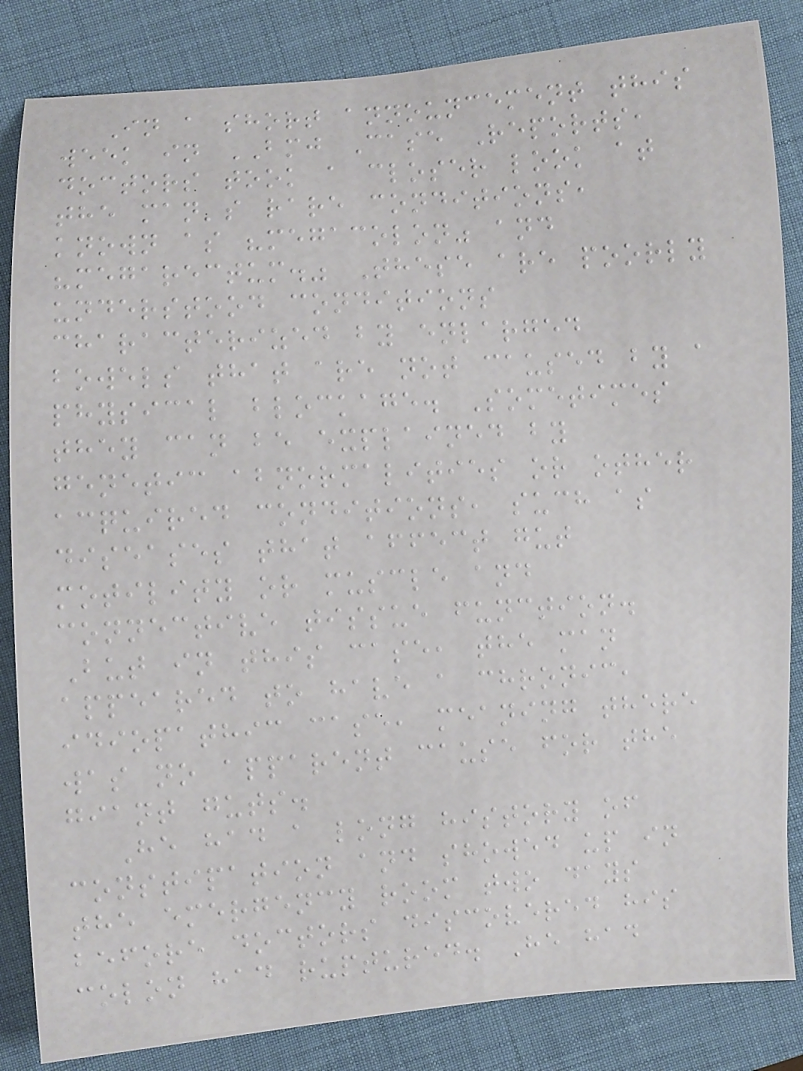In a short announcement this
week in BMJ Case Reports,
doctors took a closer look at
the man's rare conditions,
known as "megacolon" and
"megarectum." These are poorly
understood conditions
characterized by enlarged
bowels that are not caused by a
physical blockage. Sometimes
they can be explained by
genetic abnormalities or other
acquired conditions, such as
diseases that affect gut
motility or muscle and
connective tissue function.
But in this case, the man
appeared to have a chronic,
idiopathic case, meaning there
was no apparent cause for the
giant guts.
He had a long history of
constipation and showed up in
the emergency room two days
before doctors discovered his
colon had ruptured. He had
